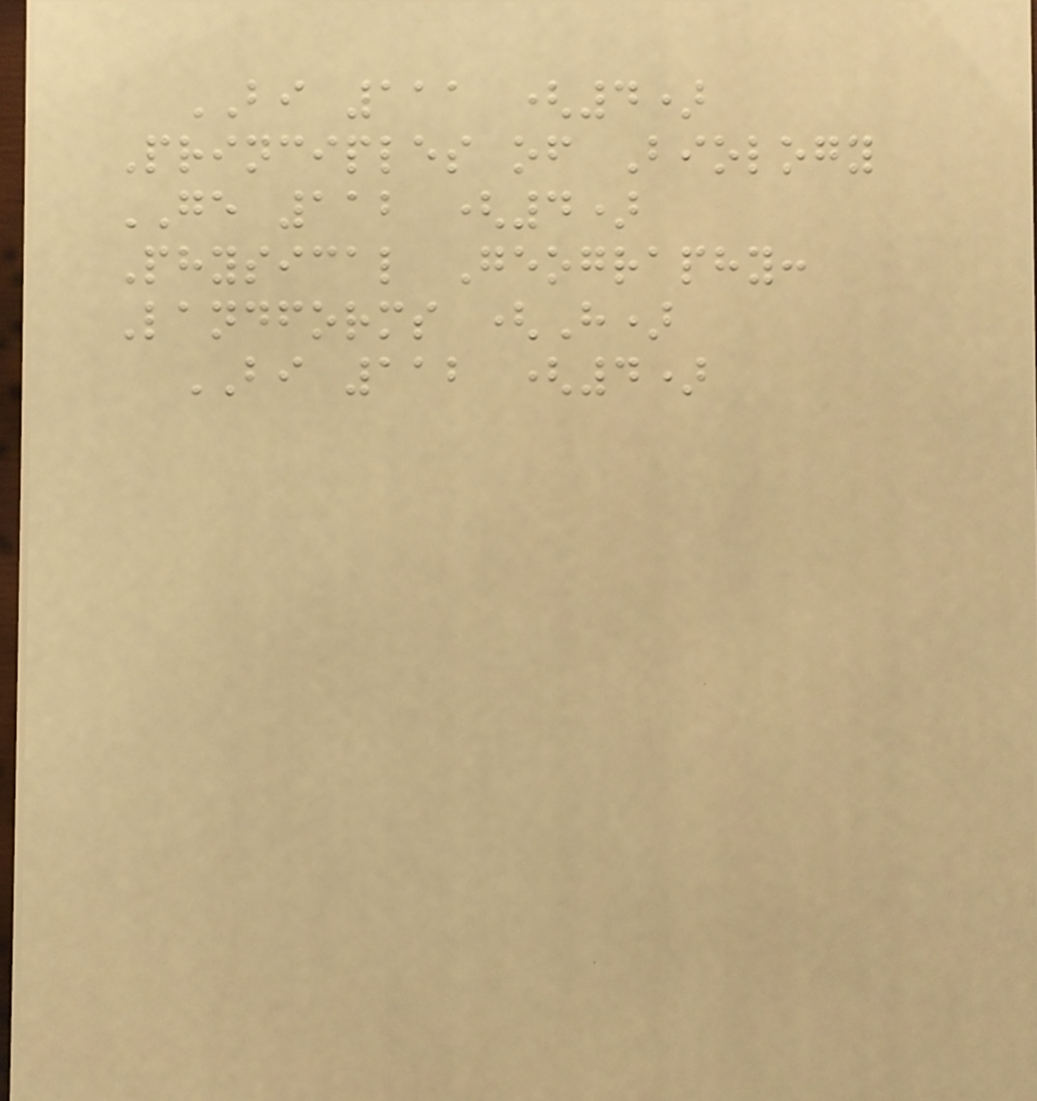BI 111 (4)
Principles of Biology
GE 112 (4)
Physical Geography:
Landforms (H)
BI 112 (4)
